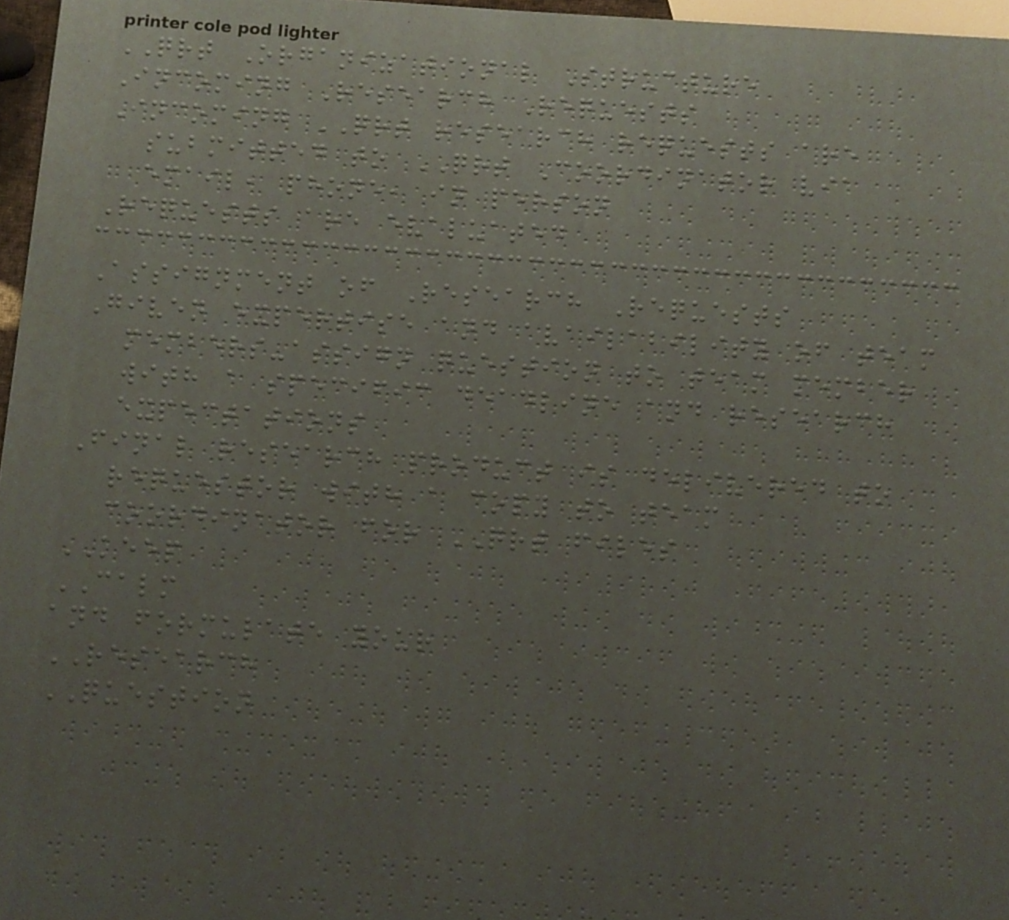QRT Organizational Structure
Incoming Research Requests
Incoming QRT research requests are
submitted to QRT Coordinator via
email, phone, in person
Requests are evaluated
Assignment of Research Requests
Given expertise and availability of team
members-assign question to team member
with a specific deadline and research
expectations
Final research product is delivered to
requestor with a copy to team
coordinator for QRT files
KEEP
CALM
and formulate your
RESEARCH
QUESTION
